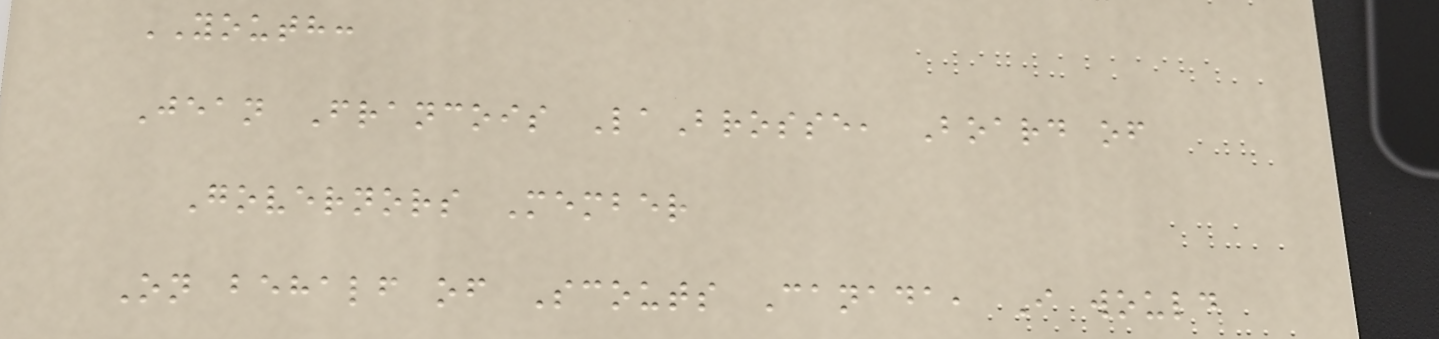YOUTH:
Jean Francois LaBrosse, Board of
Governors Member
On behalf of Scouts Canada, I would
